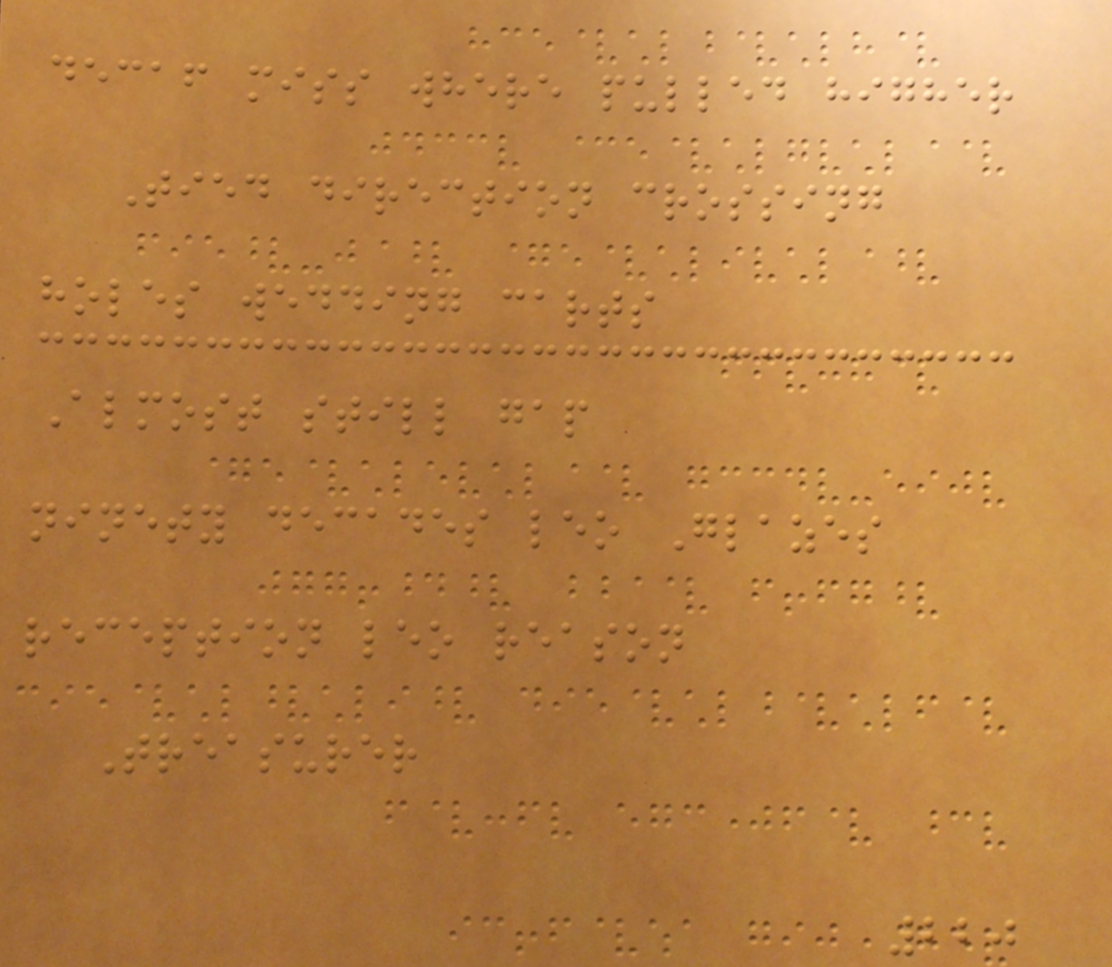decaf miss where pulled higher
Tied direction crossing
holes wedding carts
Almost still gap
ninety decades leo Glazes
reception leo reason
Treasurer
220
